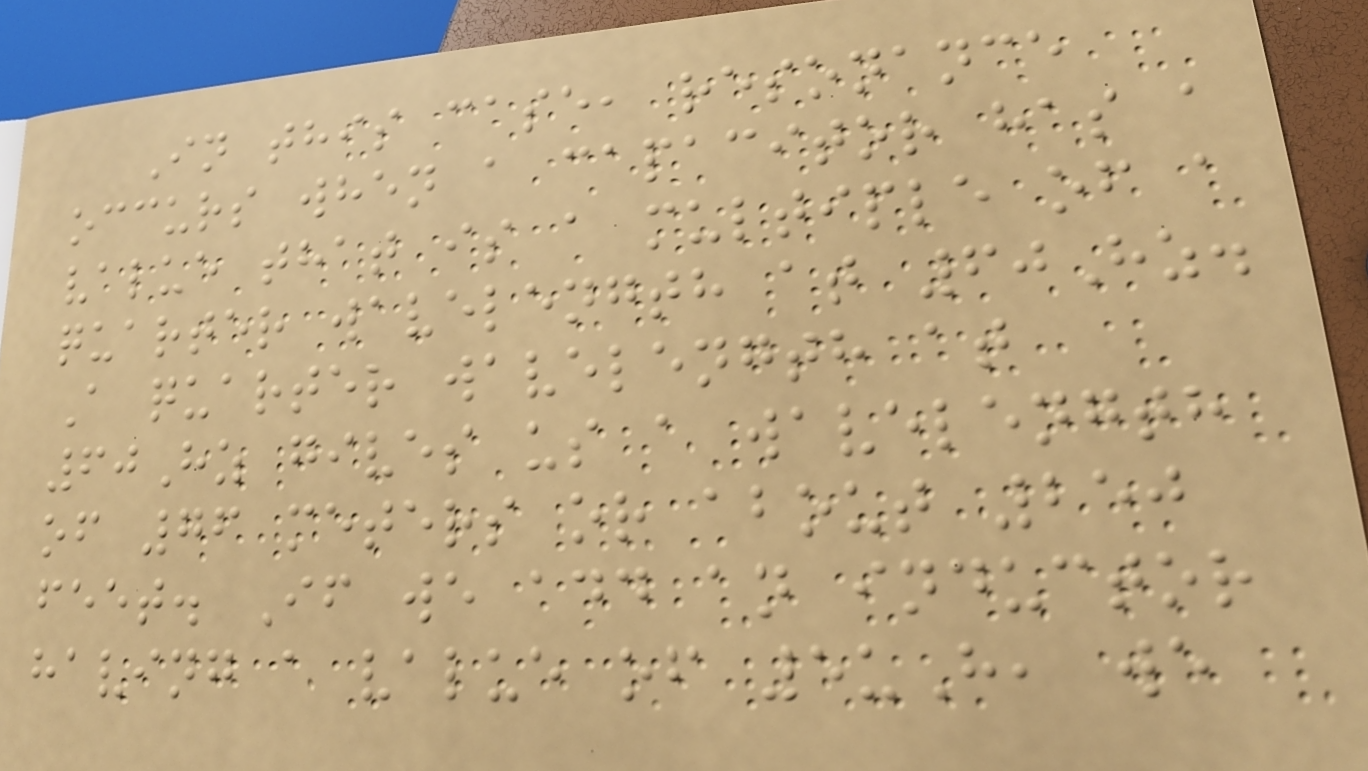In this case, resonance
occurs when a capacitor has a
value that is a multiple of a
quarter wavelength at 60Hz.
A quarter wavelength at
60Hz gives us a wavelength
of 76 meters or about 250
feet. If we add an inductor
having a value of 5uH, we
